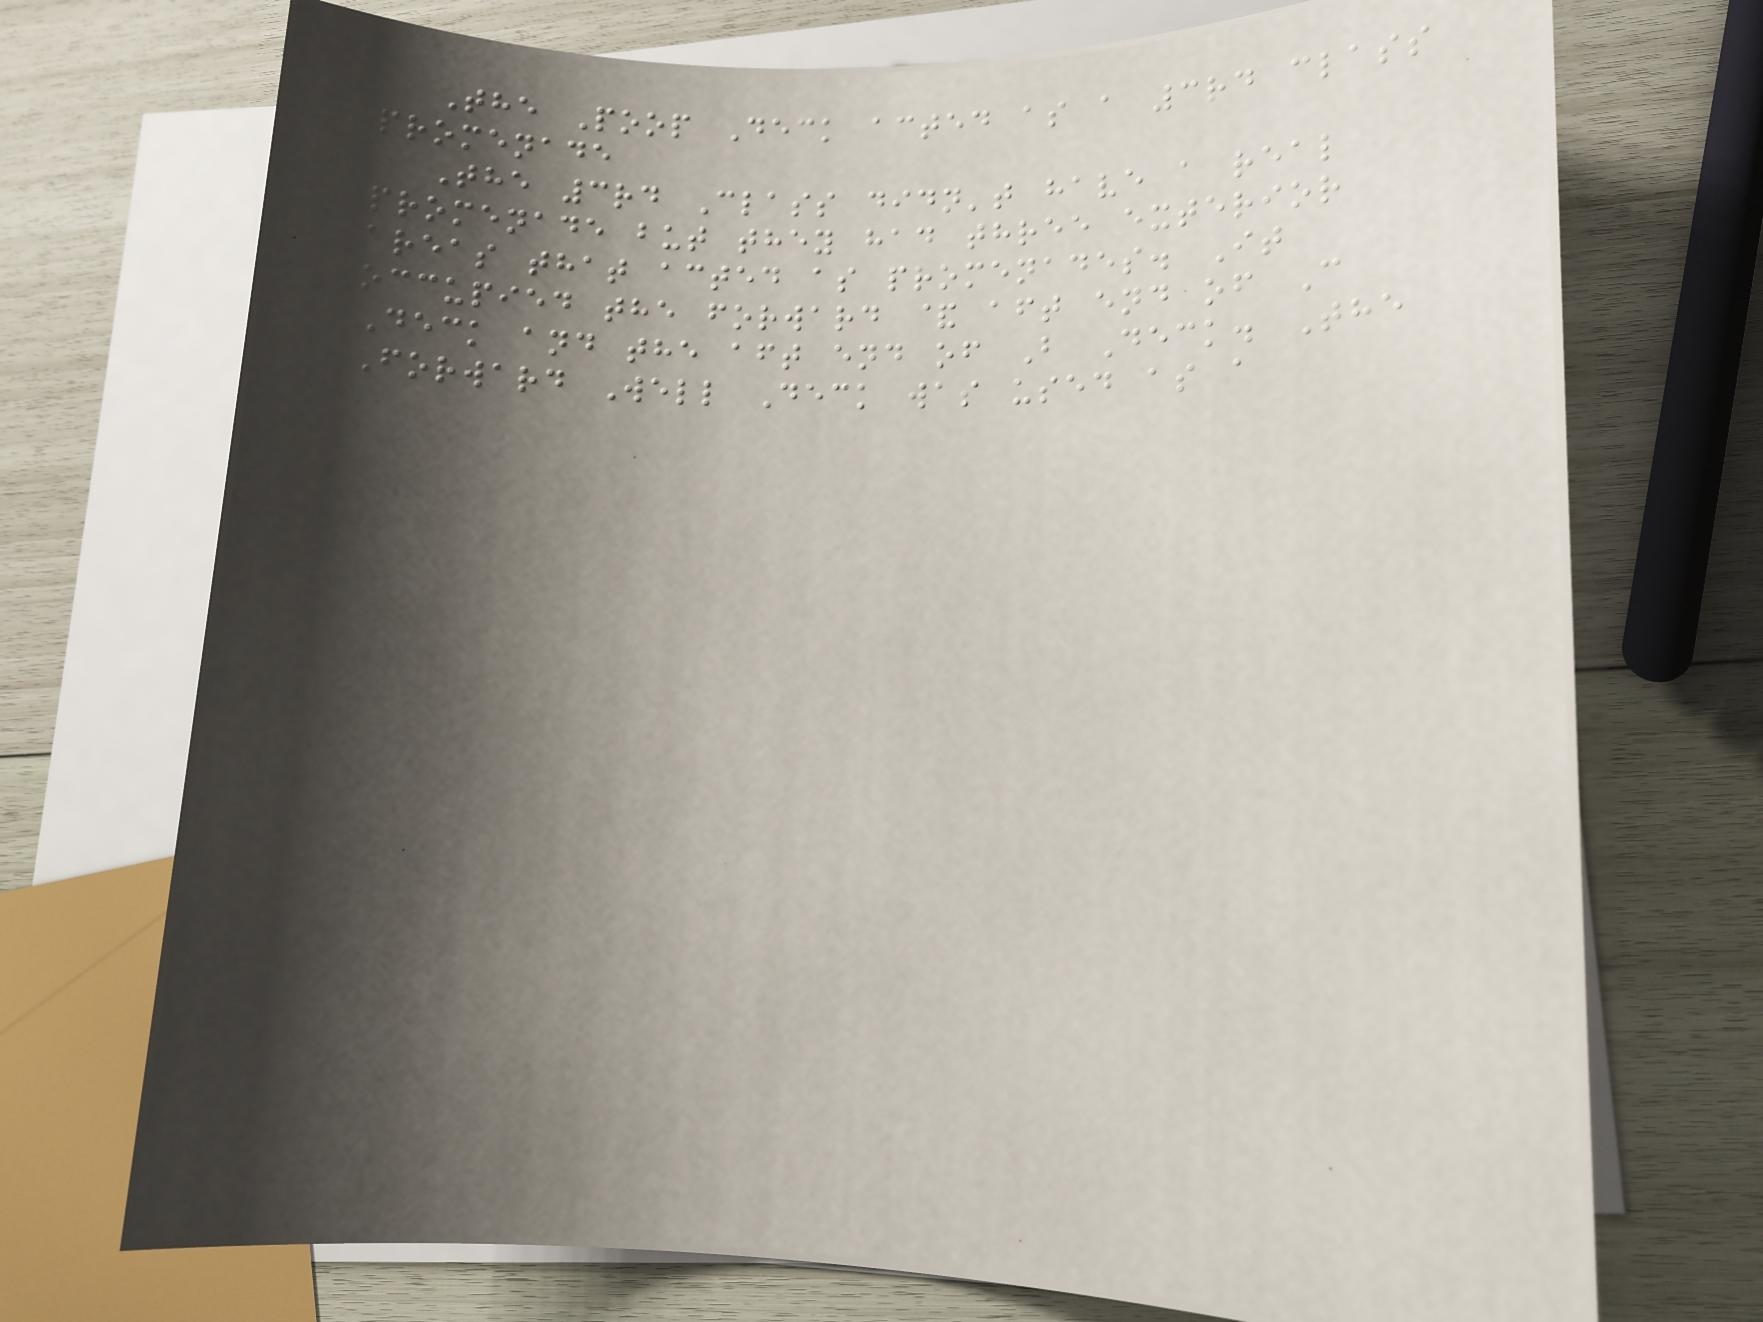The Poop Deck acted as a 3rd class
promenade
The 3rd Class didn't have a real
promenade but they had three exterior
areas that acted as promenades. It
occupied the forward & aft end of C
Deck and the aft end of B Deck. The
Forward Well Deck was used as a
